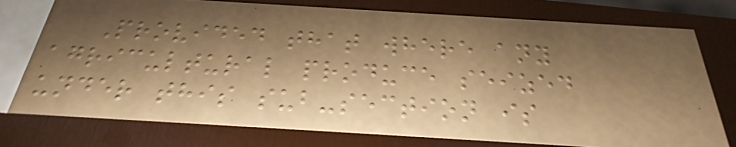Provided that where any
agricultural produce seized
under this sub-section is
